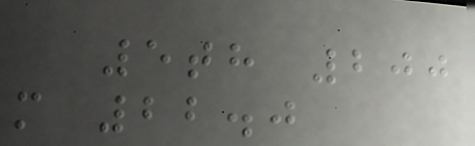5th 200
m 22.0
